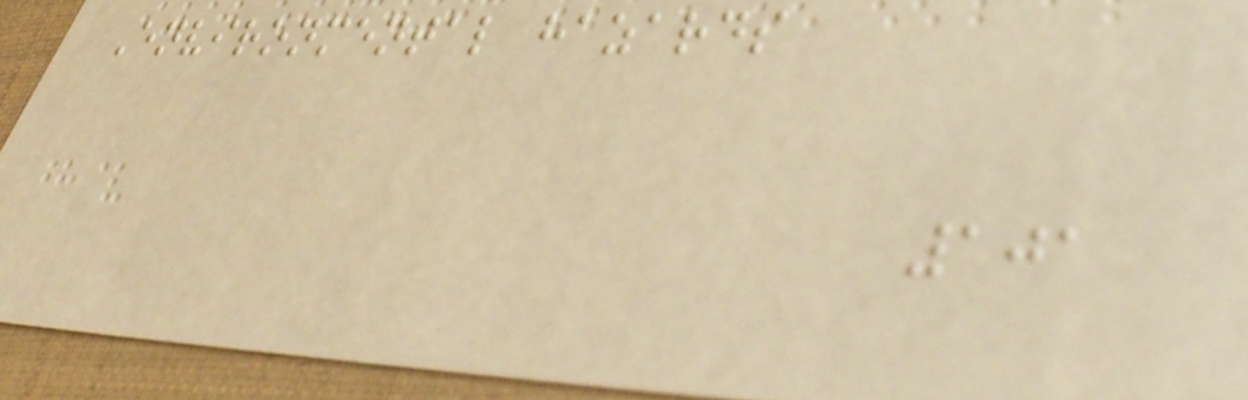Environmental hazards
101
